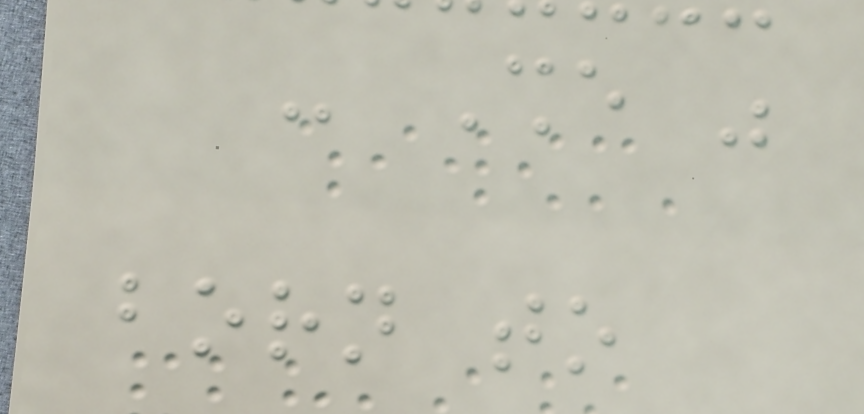- She was
born to
